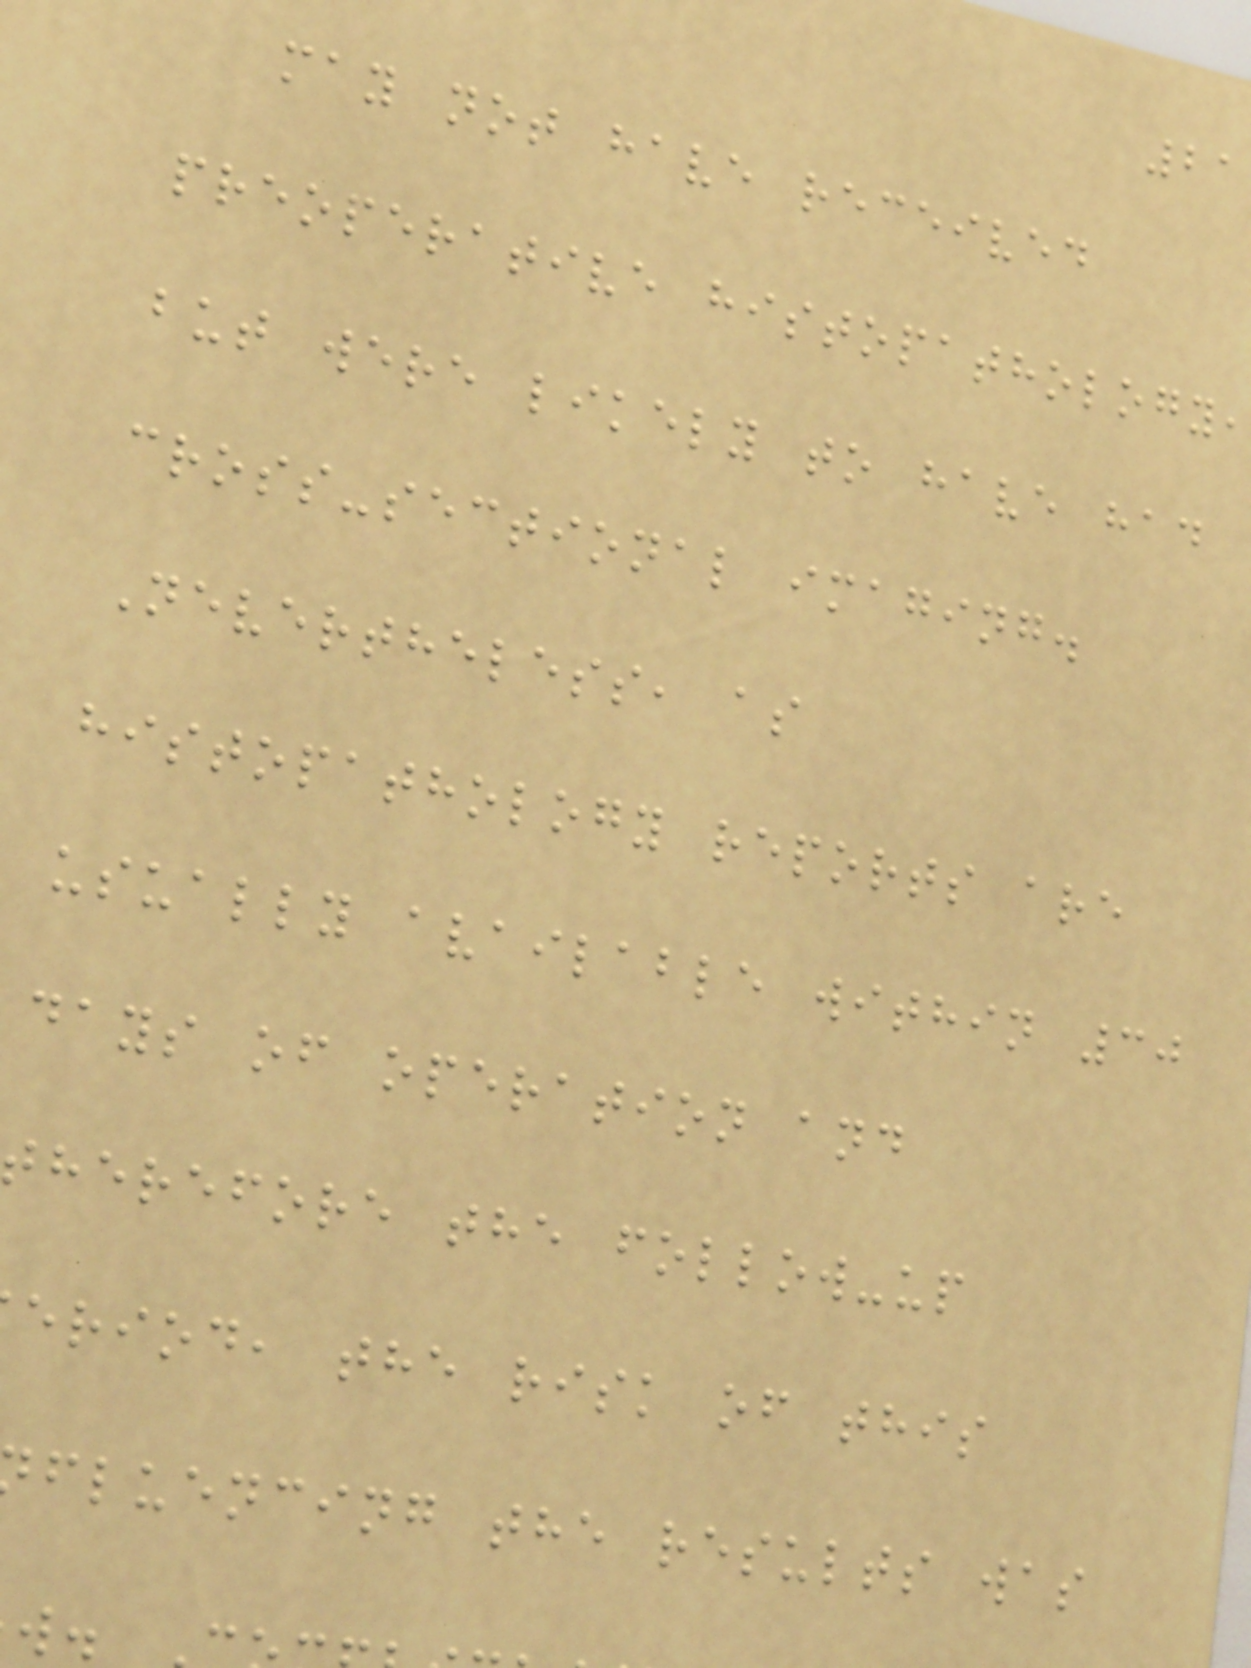may not have received
preoperative histopathology,
but were likely to have had
cross-sectional imaging.
Nevertheless, as
histopathology reports are
usually available within 30
days of operation and
herefore the follow-up
eriod, the risk of this
fluencing the results was
